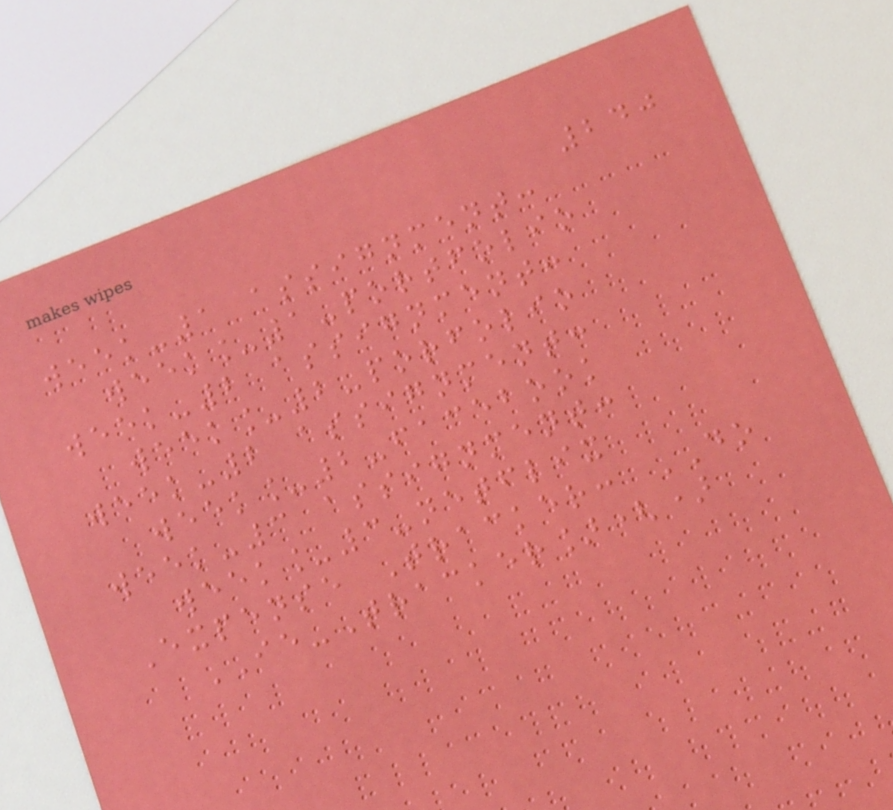240
week-1 assignment:
week_1-portfolio
week-2 assignment:
week_2-porfolio
week-2 assignment:
week_2-facebook
week-3 assignment:
week_3-netflix
Expense Tracker: DO
IE-Tracker]()
